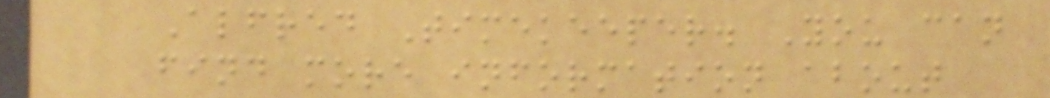Alfred Timekeeper. You can
find more information about
